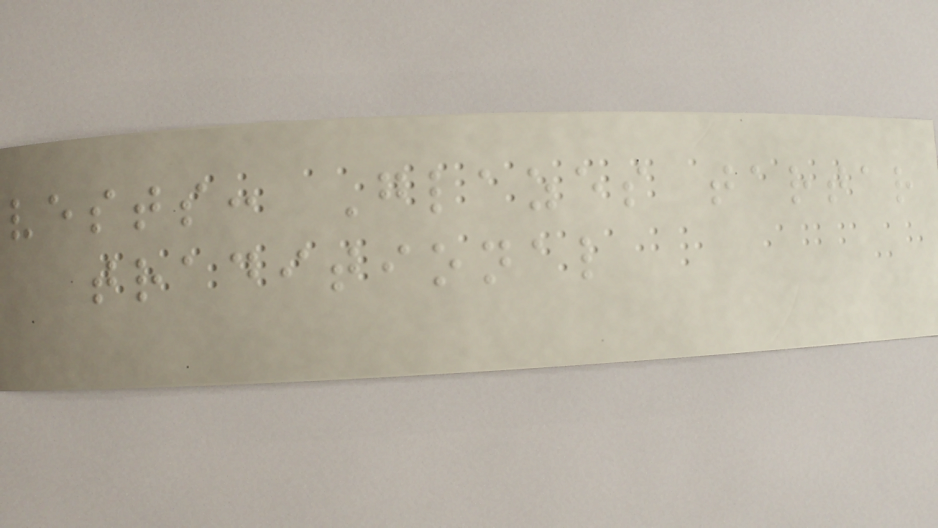vests: Glazes tartar
traditional
